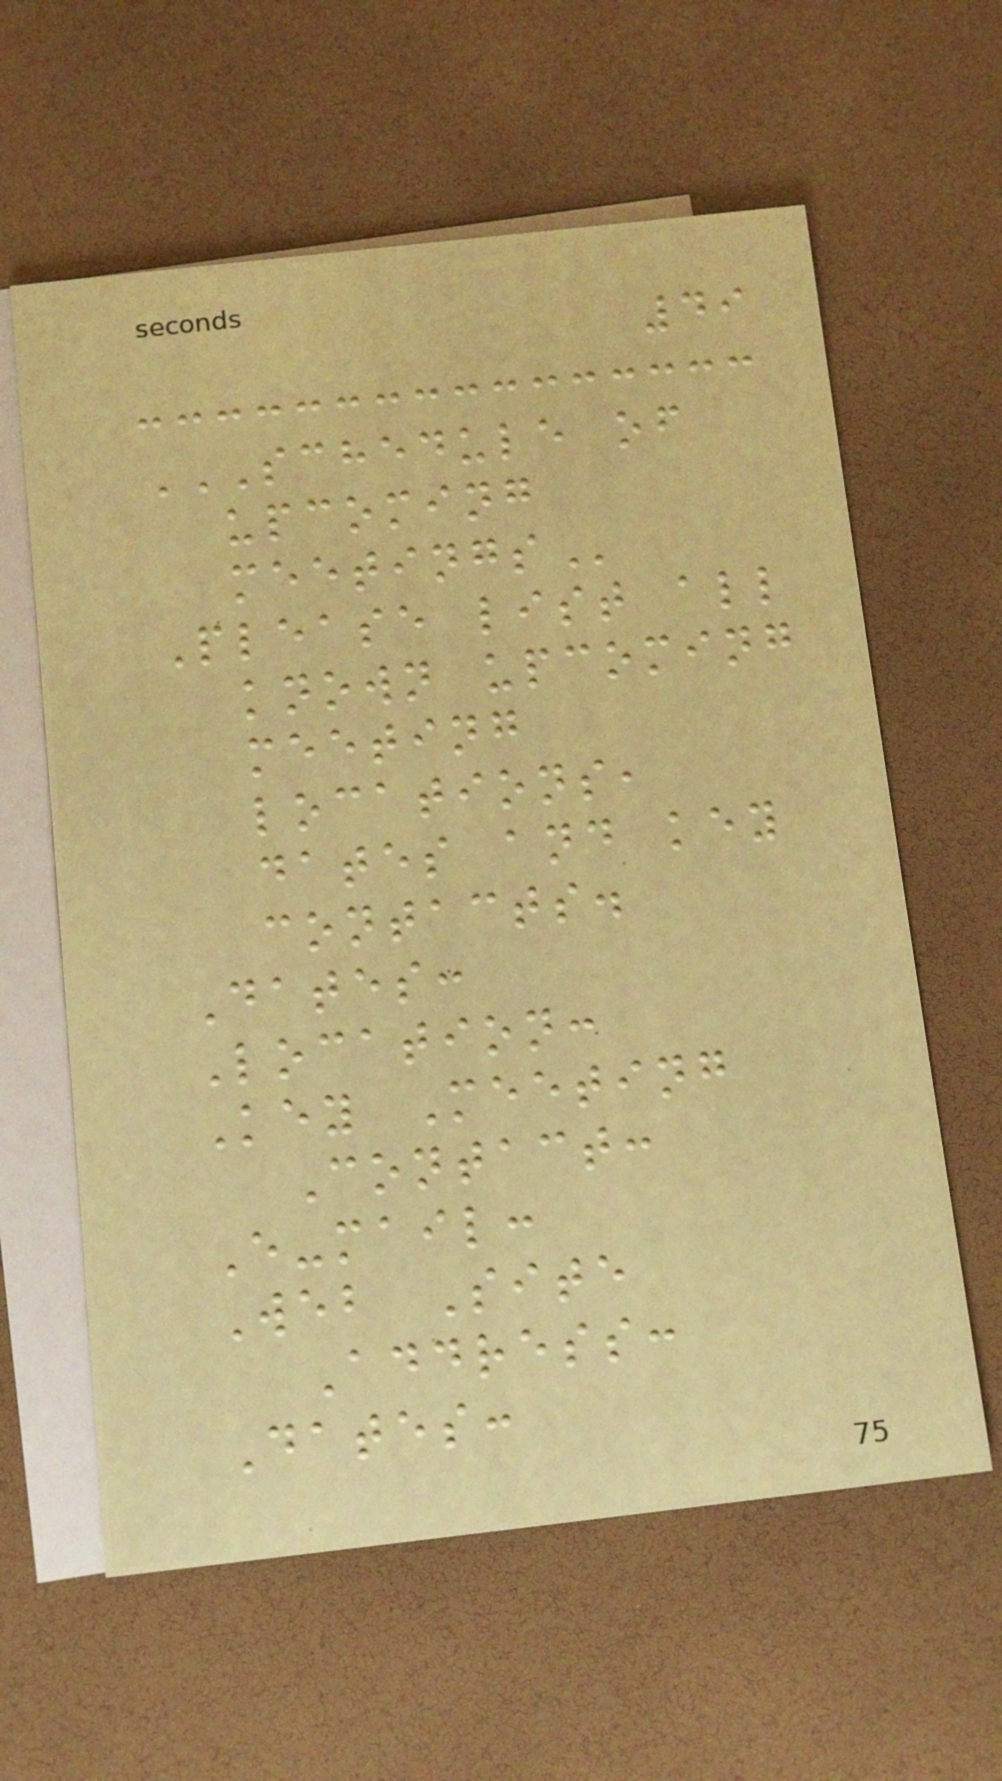49
SCHEDULE OF
UPCOMING
MEETINGS
Please list all
known upcoming
meeting
locations,
dates and key
contacts.
Dates:
Location:
Key Meeting
Contact:
E-mail:
Web Site
Address:
Dates:
